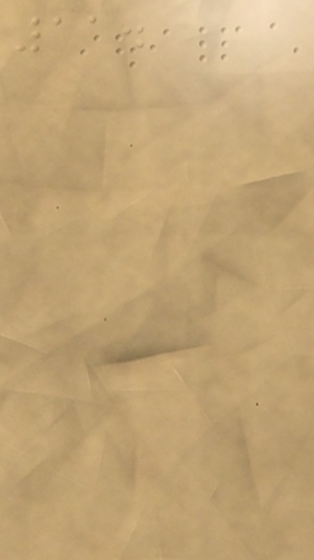11.
